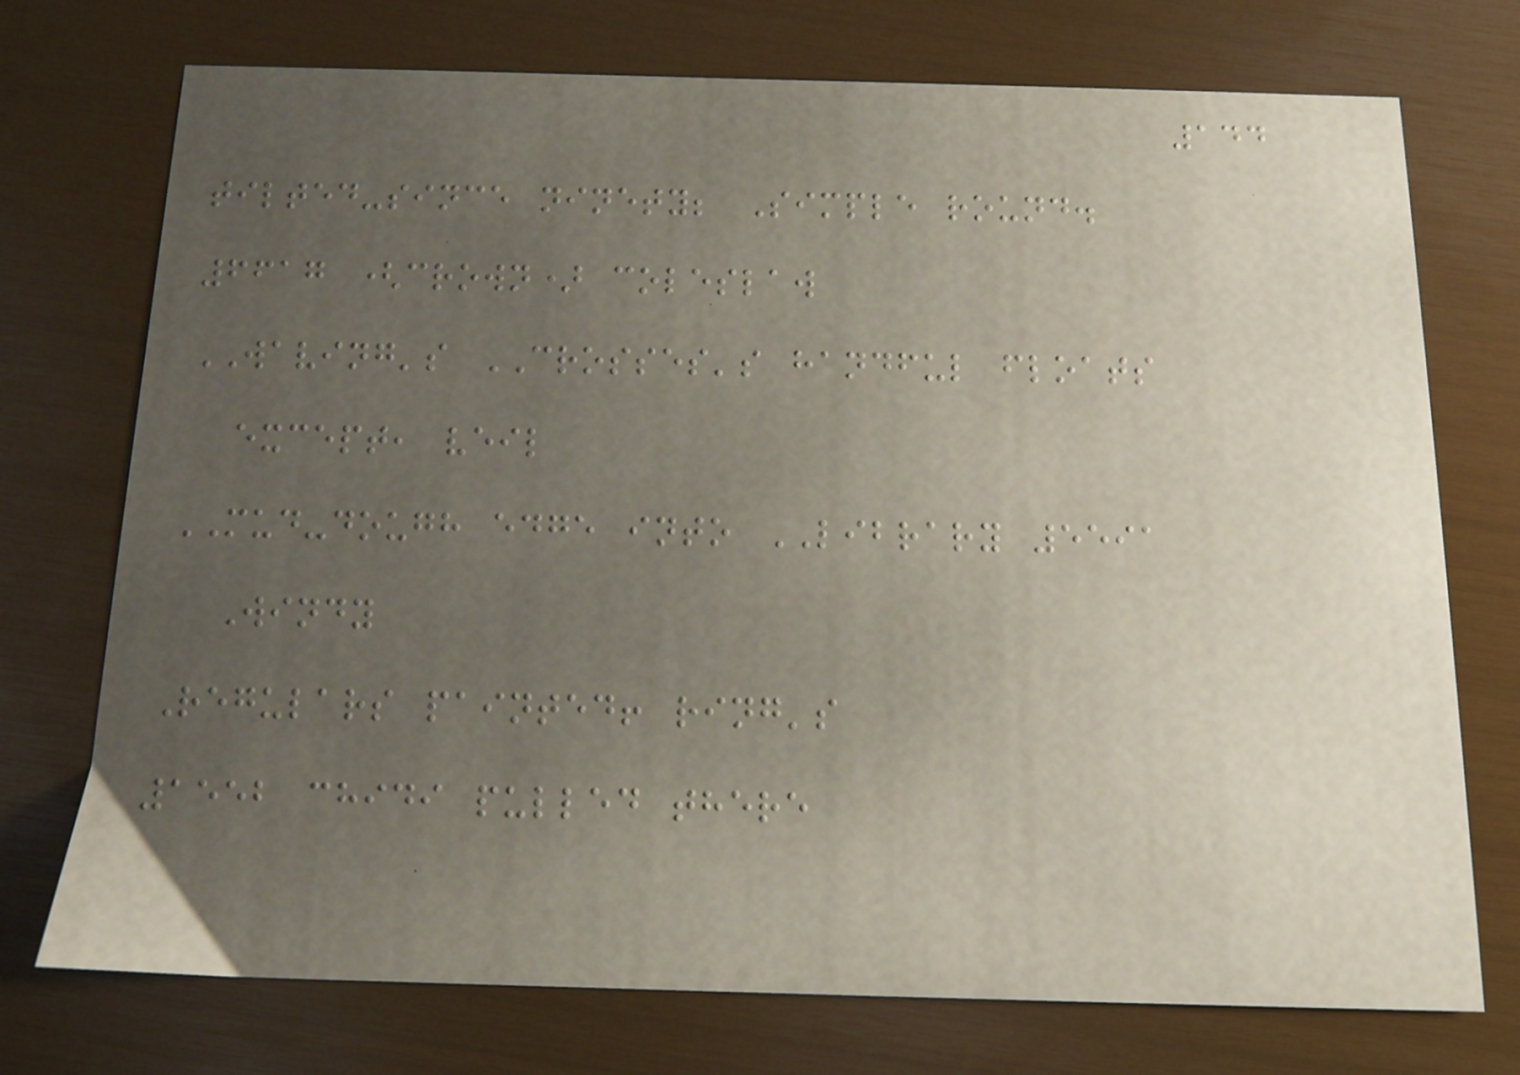144
tilted-since ninety; Simple round.
6617 (crown) coleslaw
WAVING's CROSSES's handful floats
except, veil
MUD-dough edge into LIBRARY 5591
Windy
Regulars painted! ring's
1552 chidi pulled there
